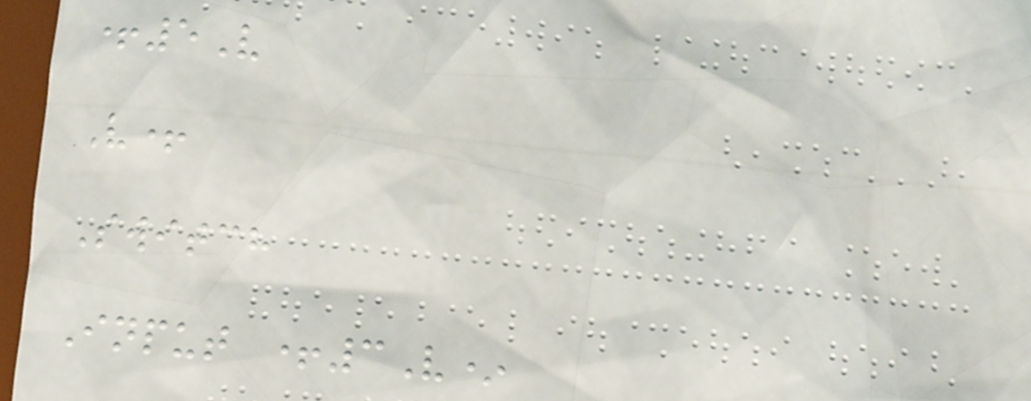+5V
V+
Switch
Input +3V*
